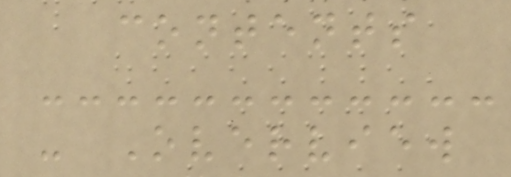contents
- Overview
